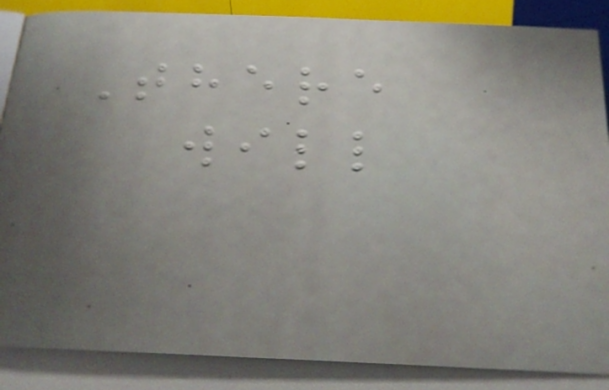There
will
